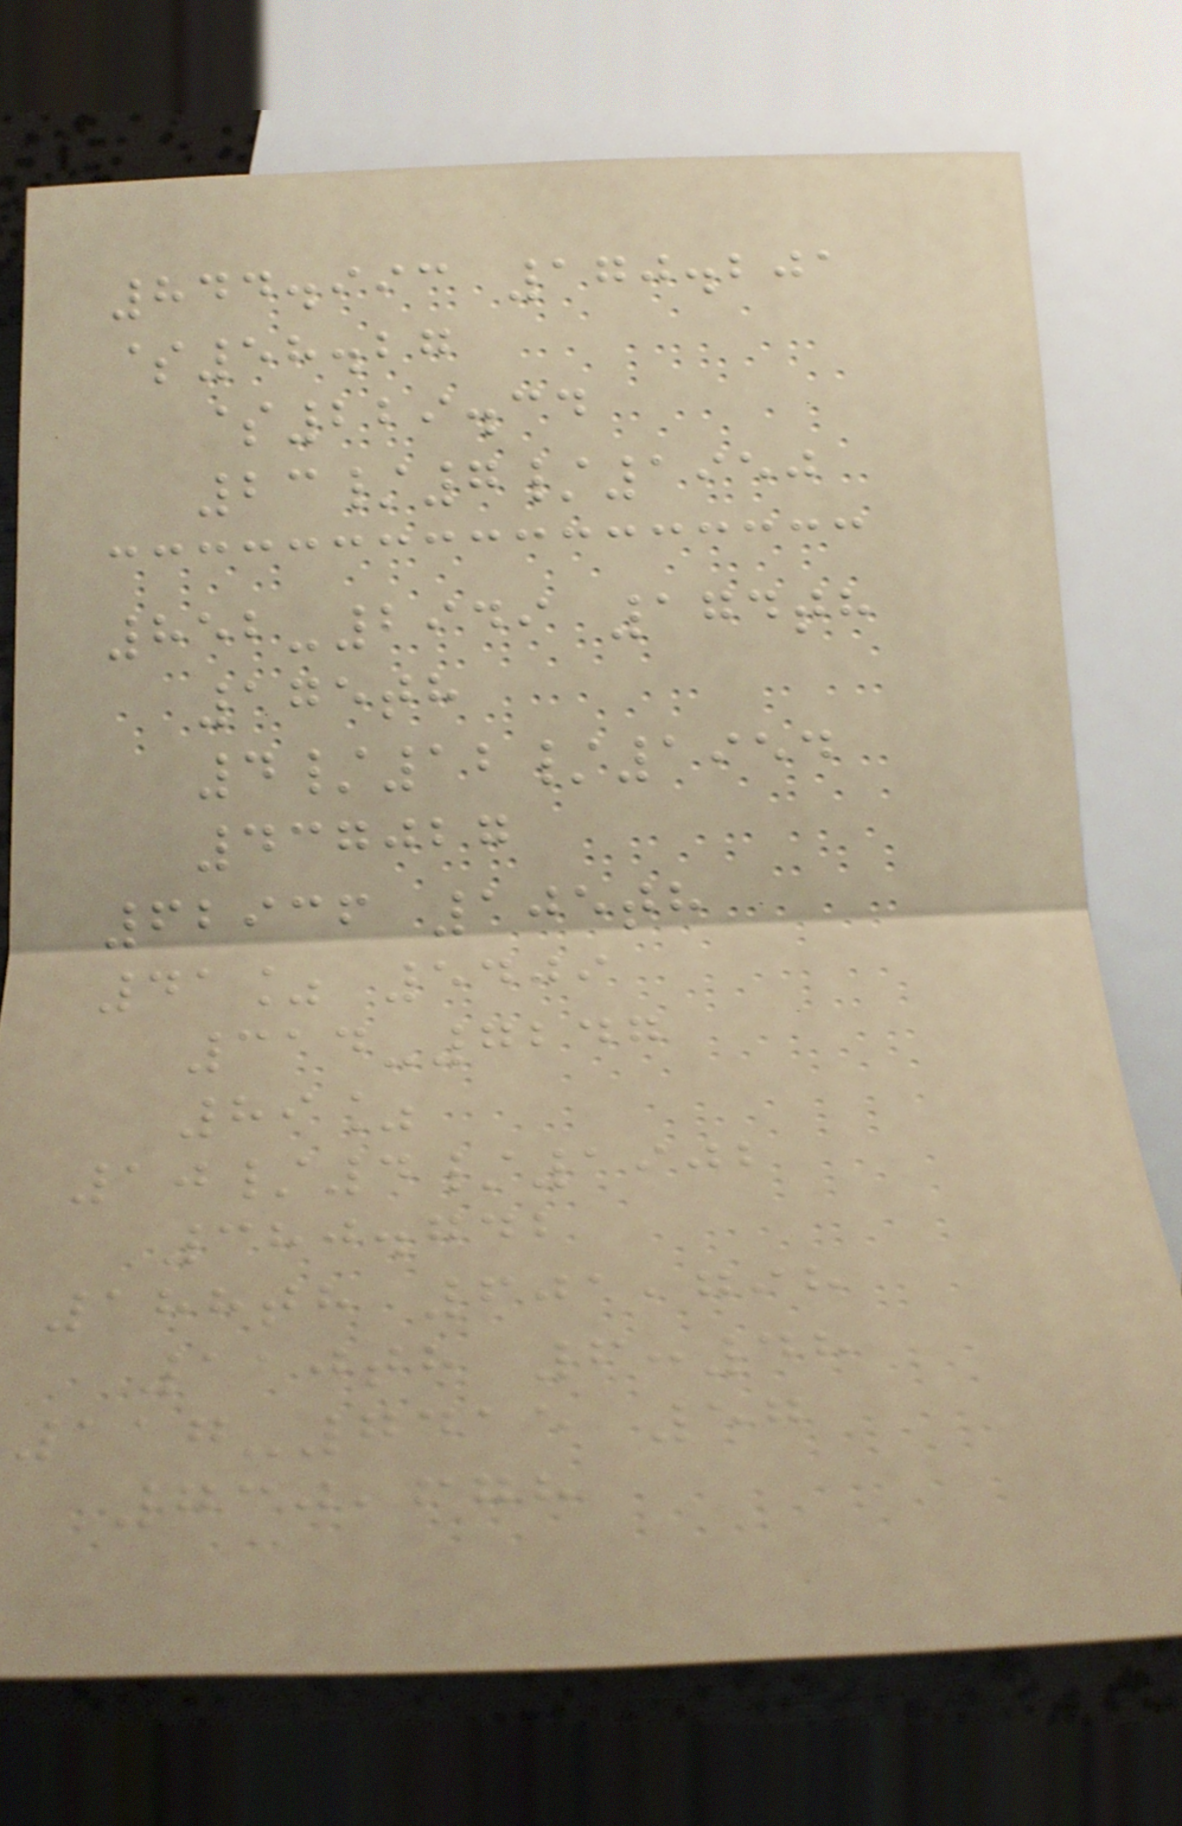844.993 170.201
$58.27
$229.34
23/7/1950
852-2949 174th
175th
4/12/1954
437027
62936 105th
41% 5409
314-7247
89%
10/4/1902
380.742
188th 601,798
110th 6:48
117-7415 57
730,678
